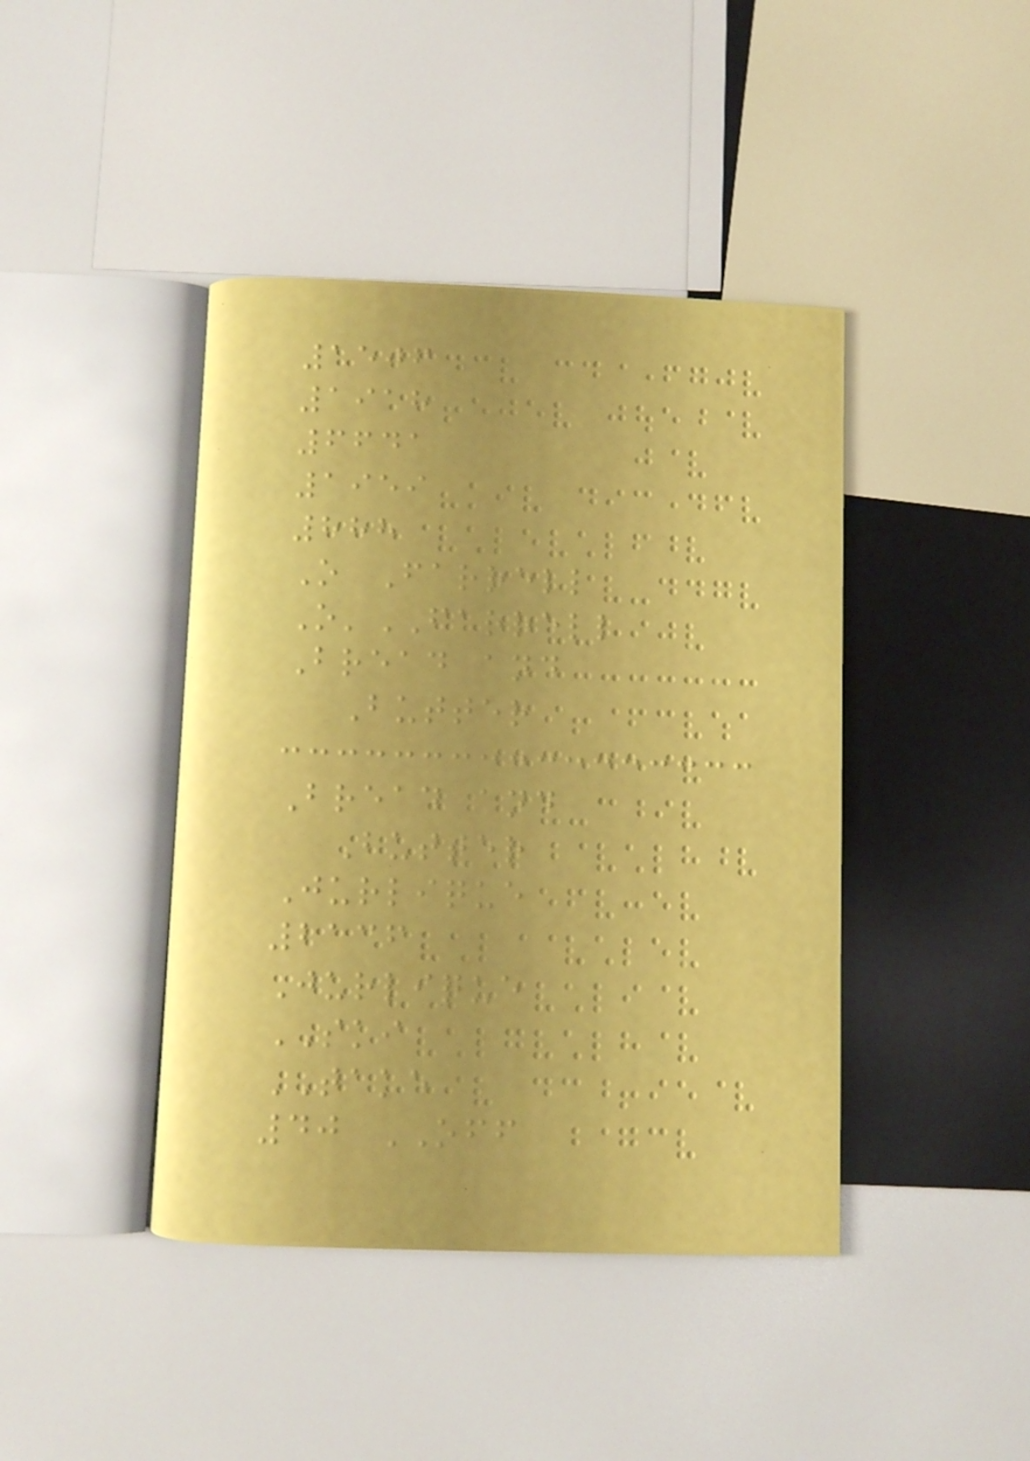1506
1918
6641
1959
888
O Farrell
O'FARRELL
Bread and
Butter
Bread and
Butter
Jurlique
2136
Jurlique
SKI
TAKE
40 OFF
